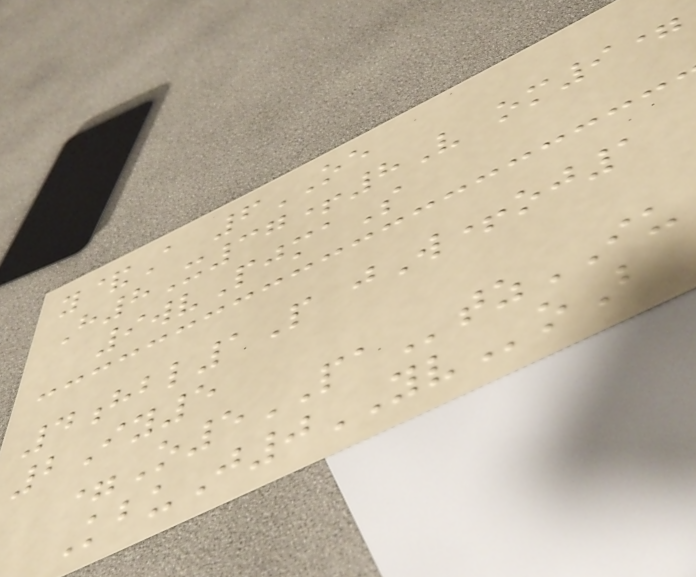y&A 6OE
H8X37+8V om9=
9wvPjmaS
4hbl1P jW+oj1
2Iy5
=O5PAtzIU
KbuJ0YVoB
